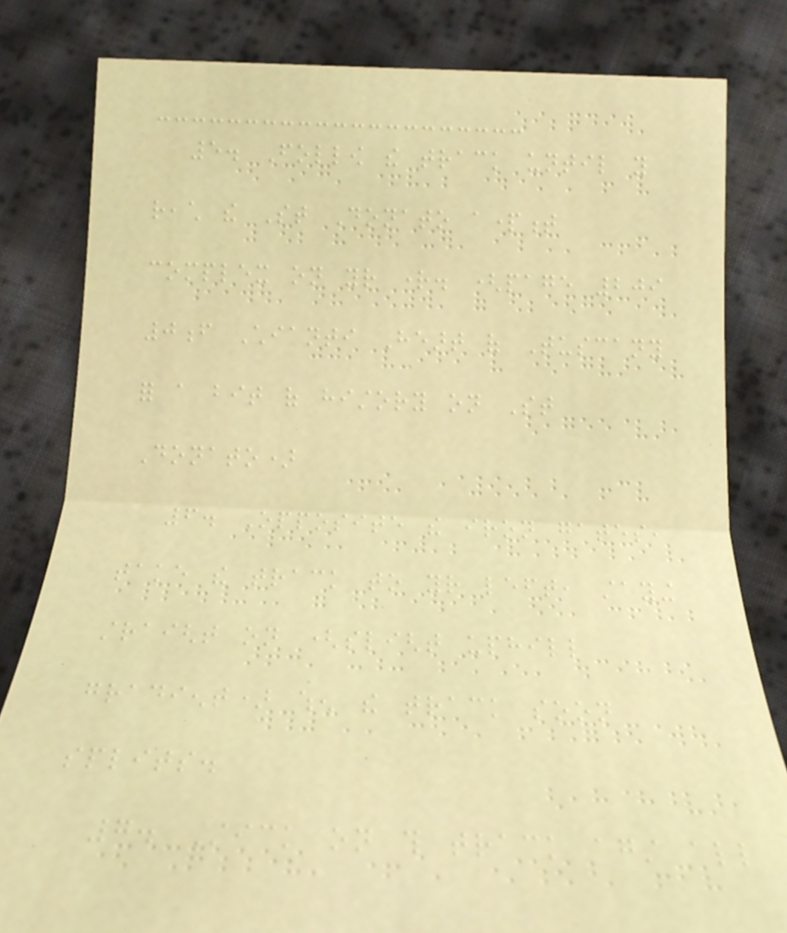5. Follow the track until you
reach the St Donato apartment
complex on your right. (page 209
0f Chianti Heart of Tuscany
for a bit of history on St
Donato)
6. Opposite the iron gates,
take the track to your left, staying
straight on (slight uphill
gradient) when the track soon
splits.
7. Stick on this track against all
